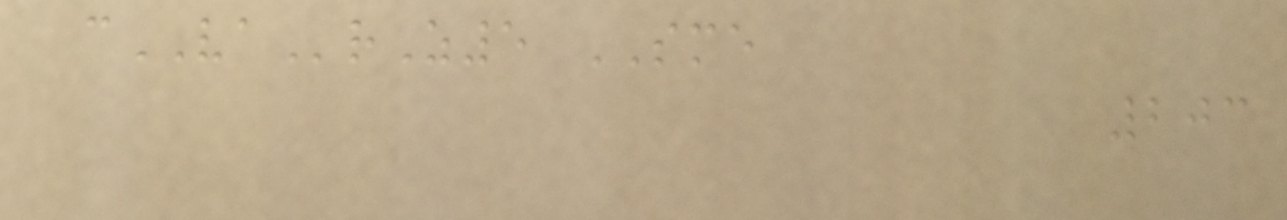cVArZ5 SME
203
